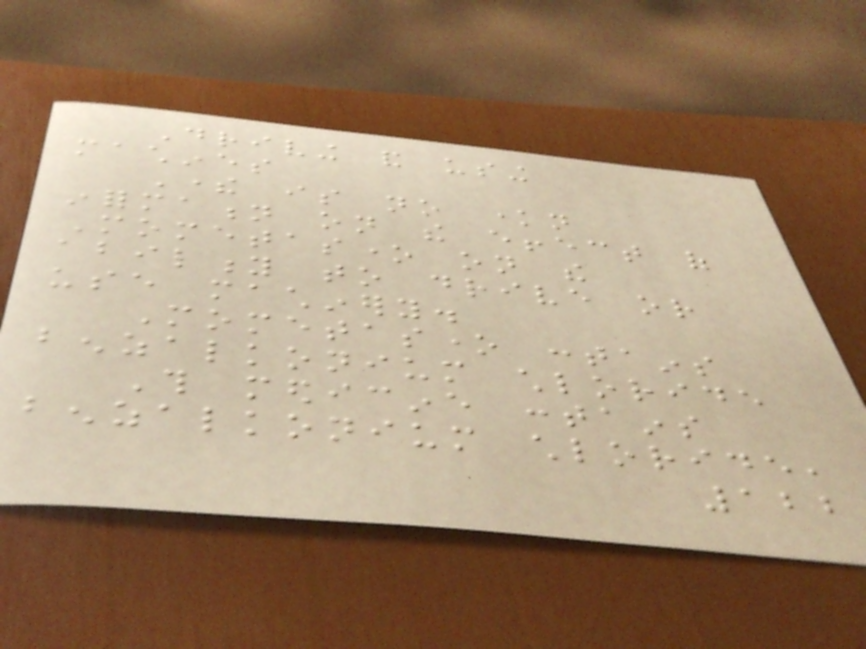Driving and using
machines
There is no known
information on the effect of
Mometasone on the
ability to drive or
use machinery.
Mometasone contains
benzalkonium chloride
This medicine contains
benzalkonium chloride,
122
